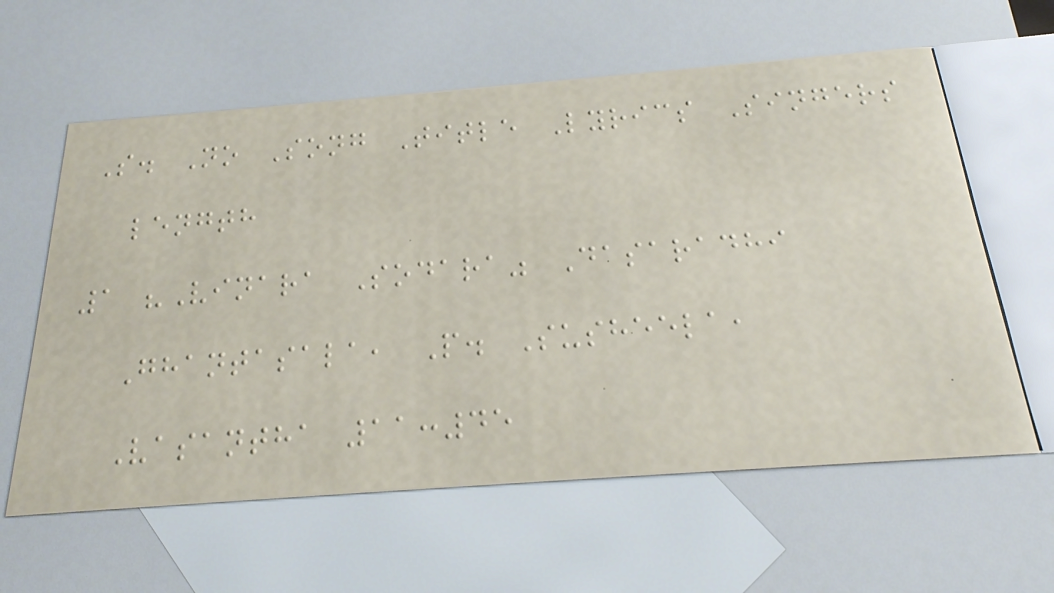S. No Song Title Lyrics Singers
length
1 "Vinara Sodara" Dasaradhi
Ghantasala, P. Susheela,
Vasantha 11:45
